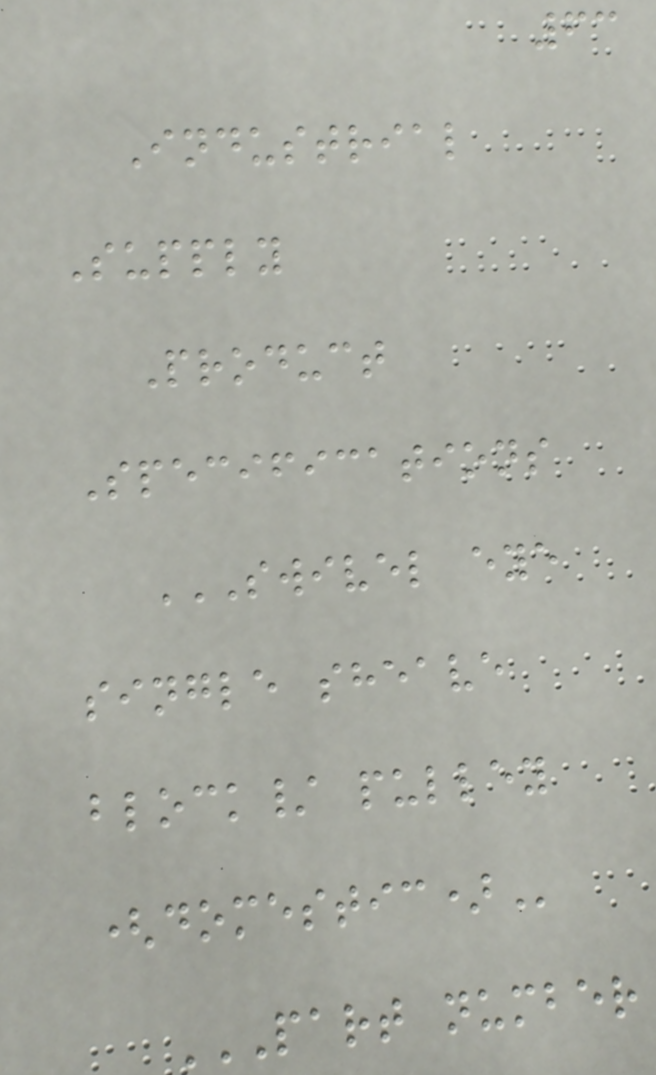63
Industrial
Supply
Product
Specifications
SWIVEL EYE
SINGLE SHEAVE
BLOCK/ PULLEY
(DOMESTIC)
PART NUMBER
